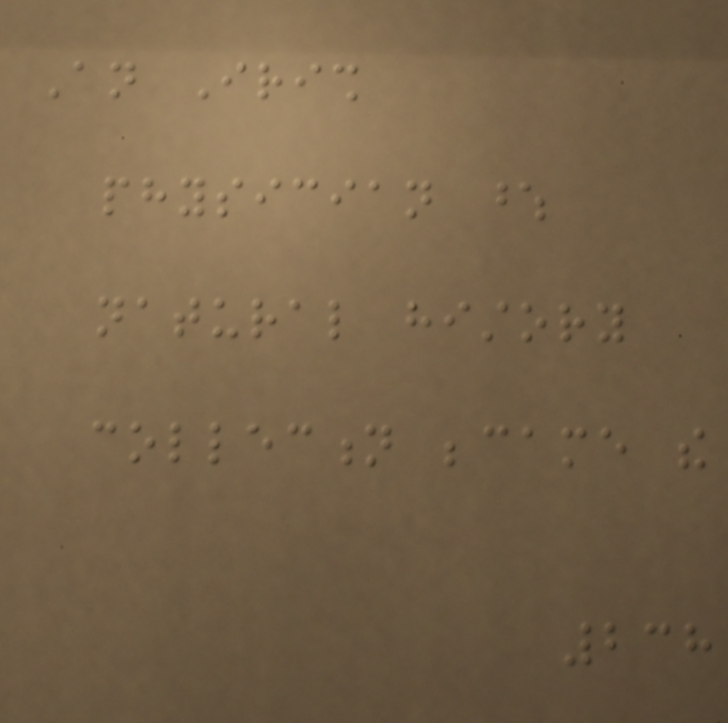An Irish
physician whose
natural history
collection became the
238
